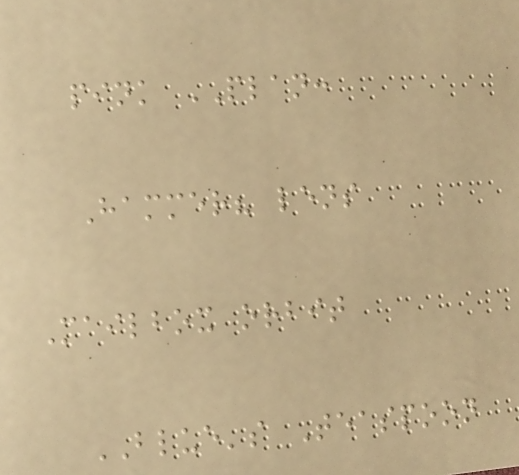pink PLAN:
Hammer? lens
Mailbox orbit
BLUE's Teaspoon
